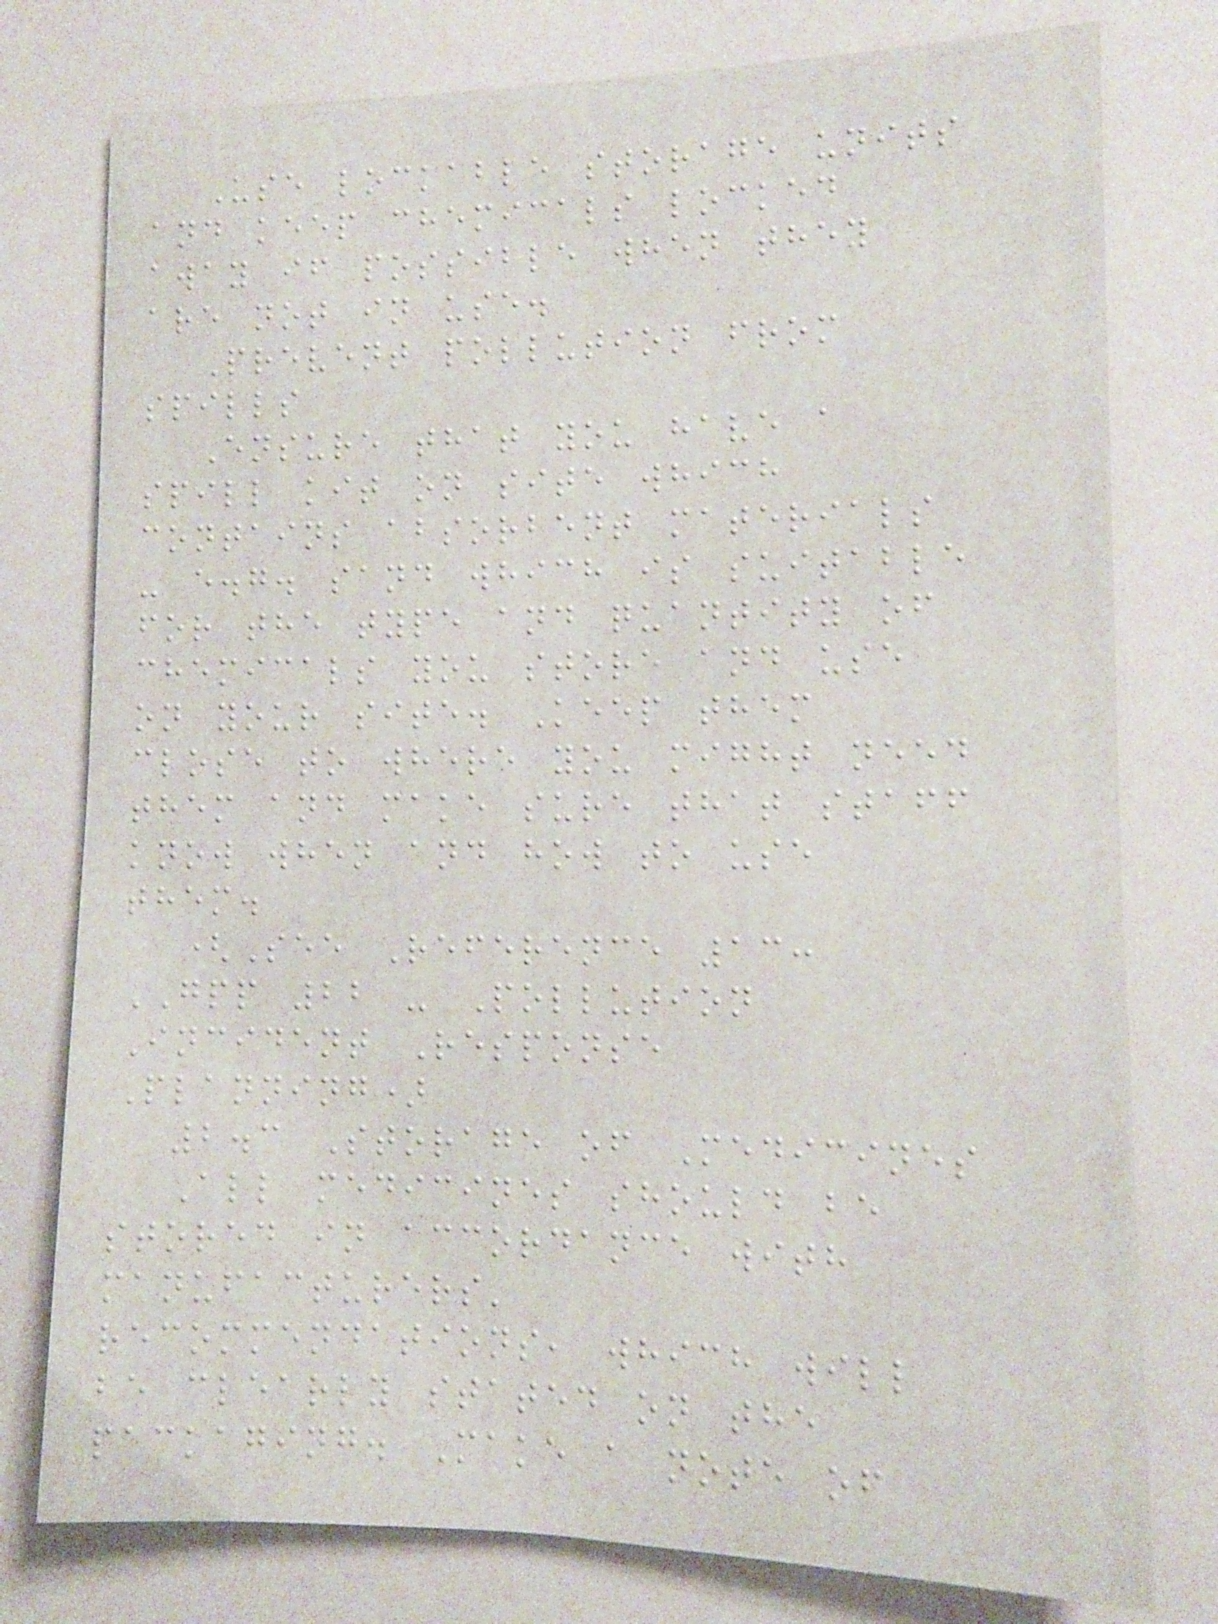Use lockable storage units
and keep chemicals locked
away if possible when they
are not in use.
Prevent pollution from
spills
Ensure that you have a
spill kit on site which
contains absorbent materials
- e.g. sand which is suitable
for the type and quantity of
chemicals you store and use
on your site. Keep them
close to where you might need
them and make sure that staff
know when and how to use
them.
(See Reference 13:
GPP 22 - Pollution
Incident Response
Planning)
2.3 Storage of Medicines
All medicines should be
stored in accordance with
manufacturers'
recommendations, which will
be clearly stated on the
packaging. Make a note of
